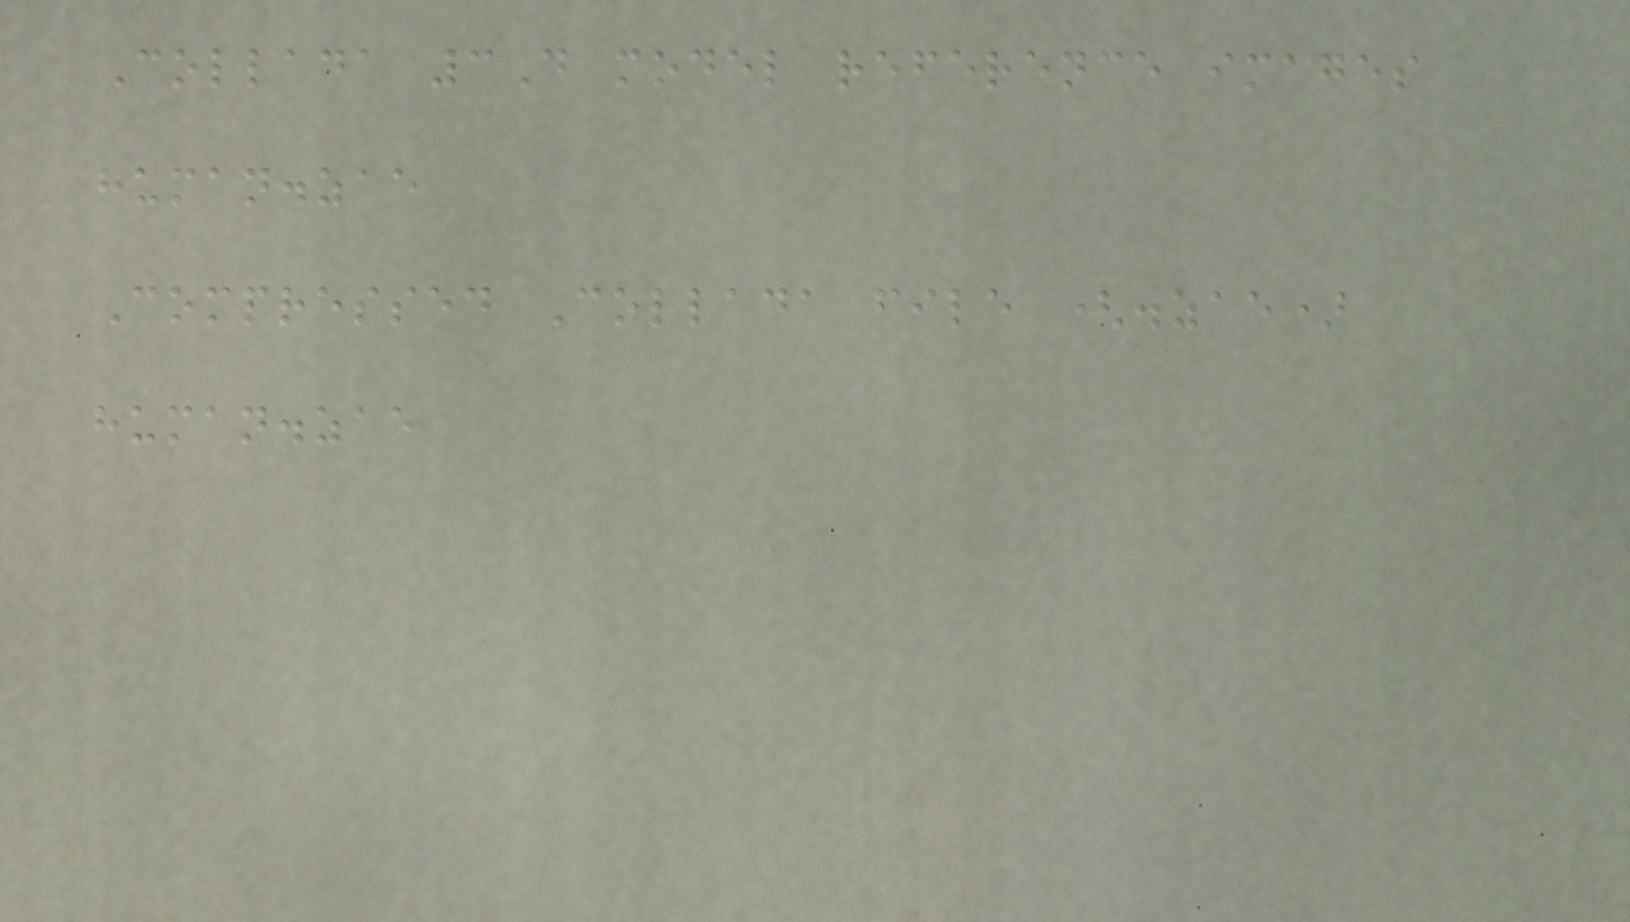Collada 3D model reference images
human.zae
Compressed Collada file (.zae)
human.zae
